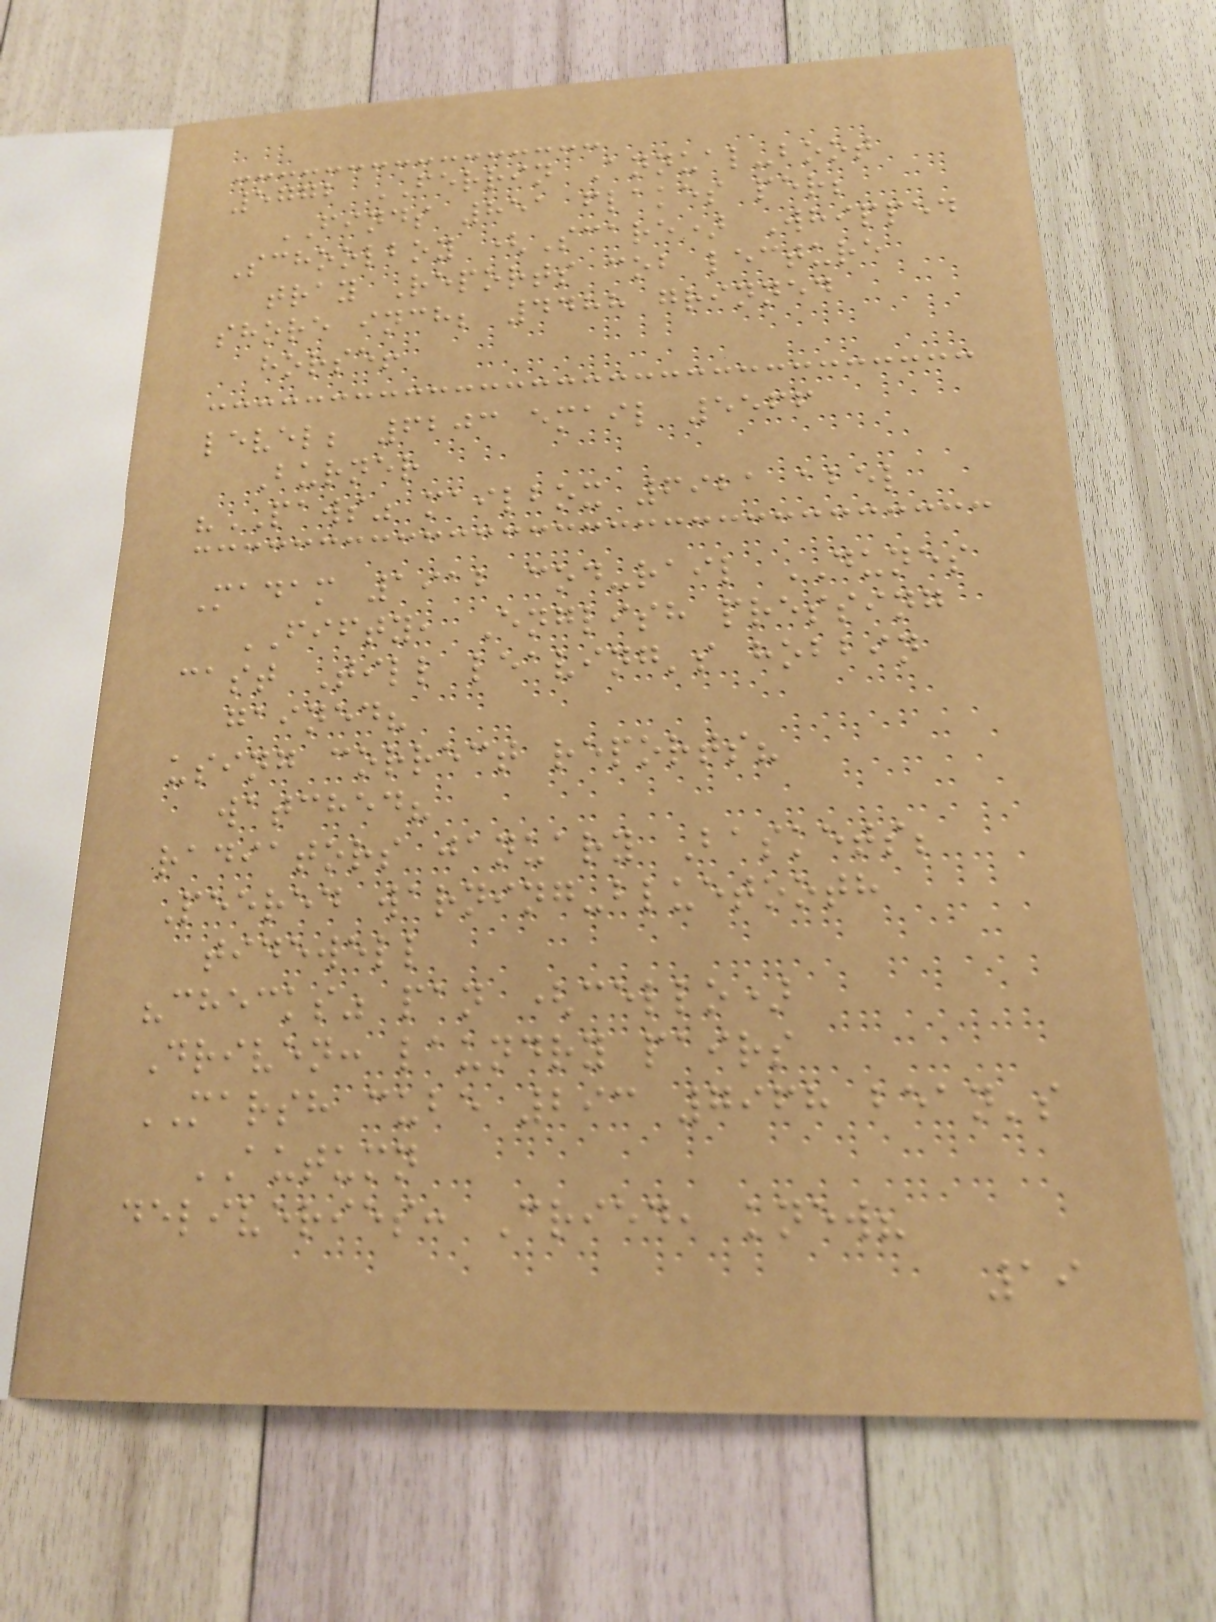5772 FERRIN Annual-boot
FINDS 851 flakes per;
Schoolboy (Scare) Whipped
tray Reports cob lecture
shore inch; 4488 grinned
horse!
level; 6203 email 5566
Burner
"PAWS" mailbox 6921 abel
Madam 1912 cod-rail DUNES
FIFTY, English pressing
cast Till leaving's hobbin
gained?
using correct reports?
watched?
radiators january Baskets;
Peered warning-bluetooth
tidewell
"checks" pan (cello)
Driven: laundry pairs
MARSH cube 293 7968 bean's
AUTUMN
deliveries: Cried, knew?
19
